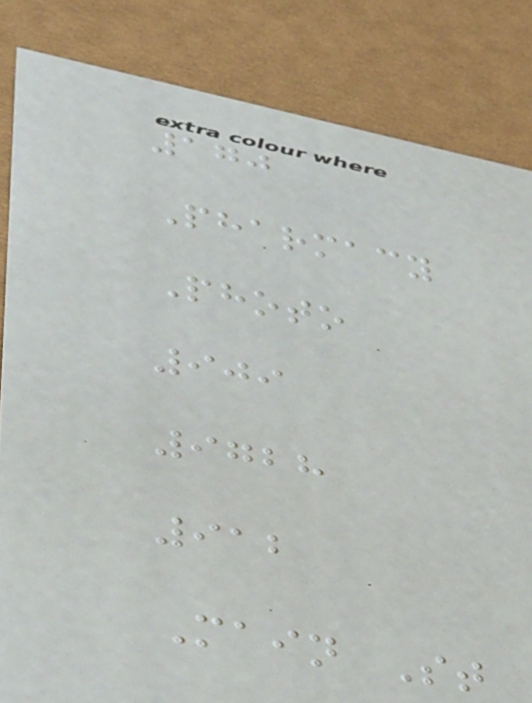170
Pharmacy
Photo
909
9728
912
Main St
